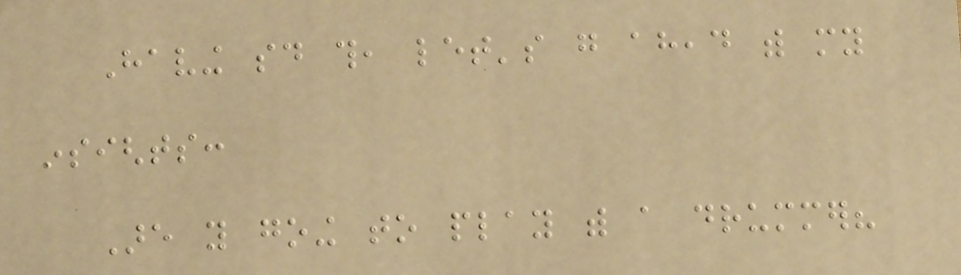Having said this, let's go ahead with my
insights:
Are you going to play with a drummer?
